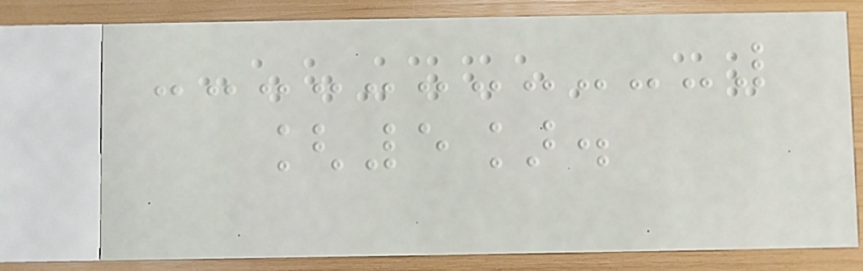[5].
